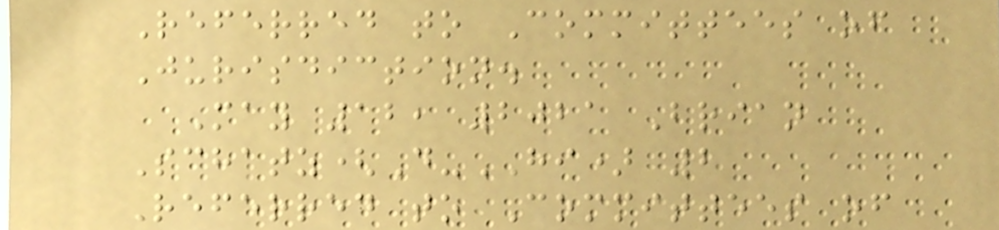Referred to Committees of
Jurisdiction.
May 12, 2021 Brian
Schatz(D-HI) 2
Referred to Committees of
